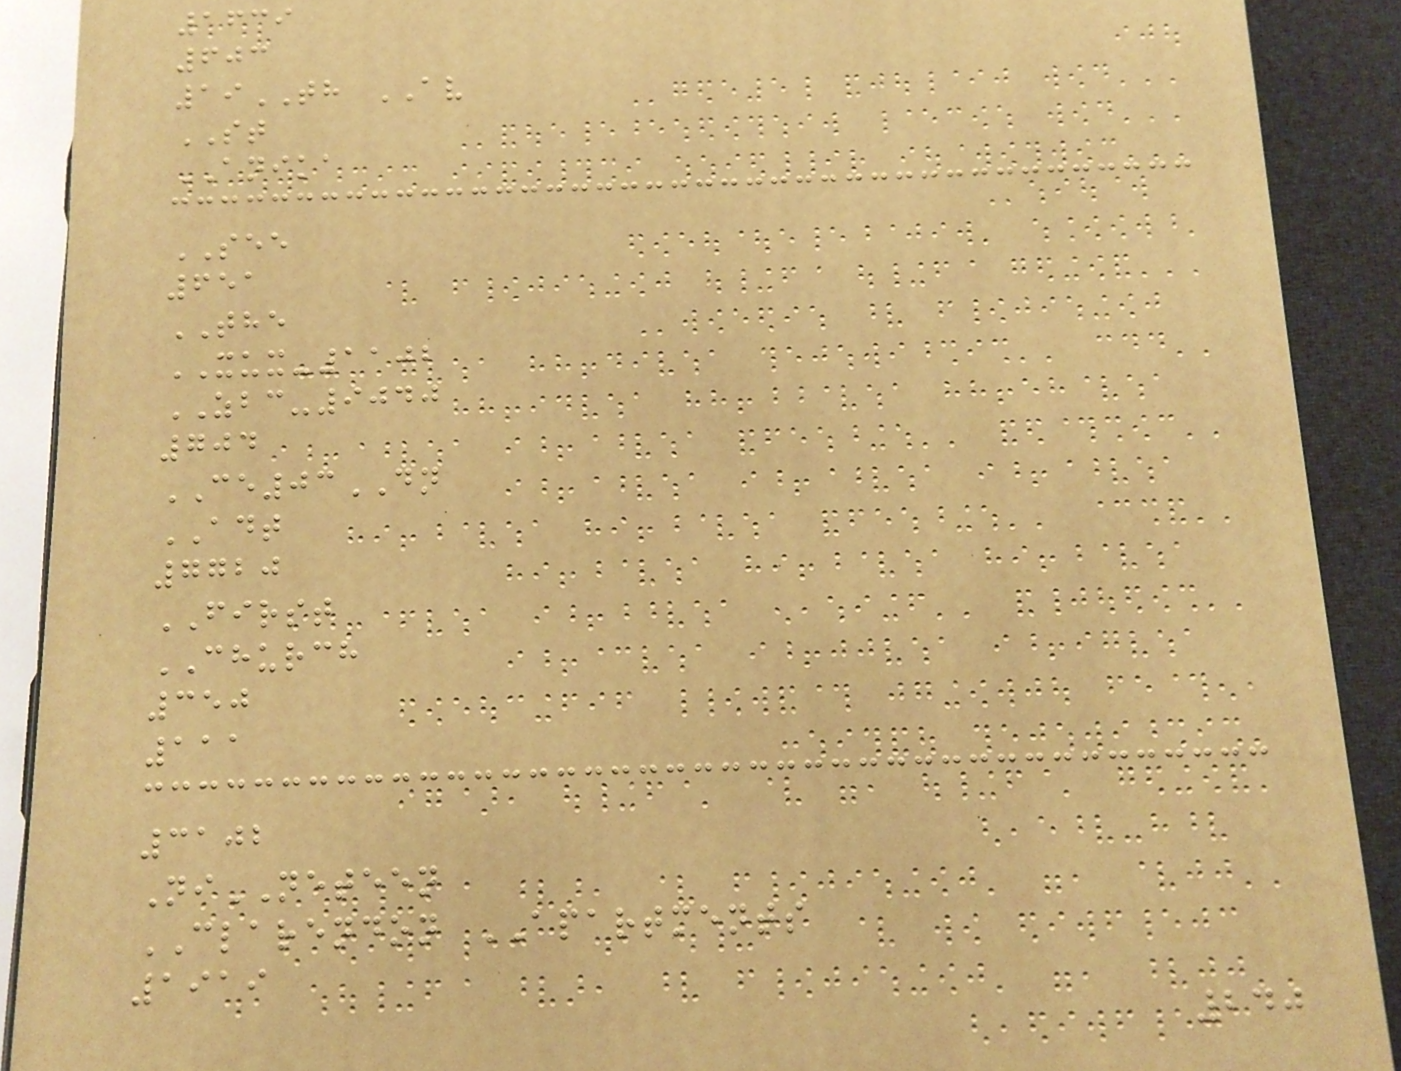1639
603
19TH AV
ST
ANIKA
SEE
651
THE
XUX-1102
ZBC-9040
704
CE03DN
ADT
7720
FIRST
CHURCH
350
111
3102
NiNETEEN
CLARENDON APARTMENTS
1919
240
